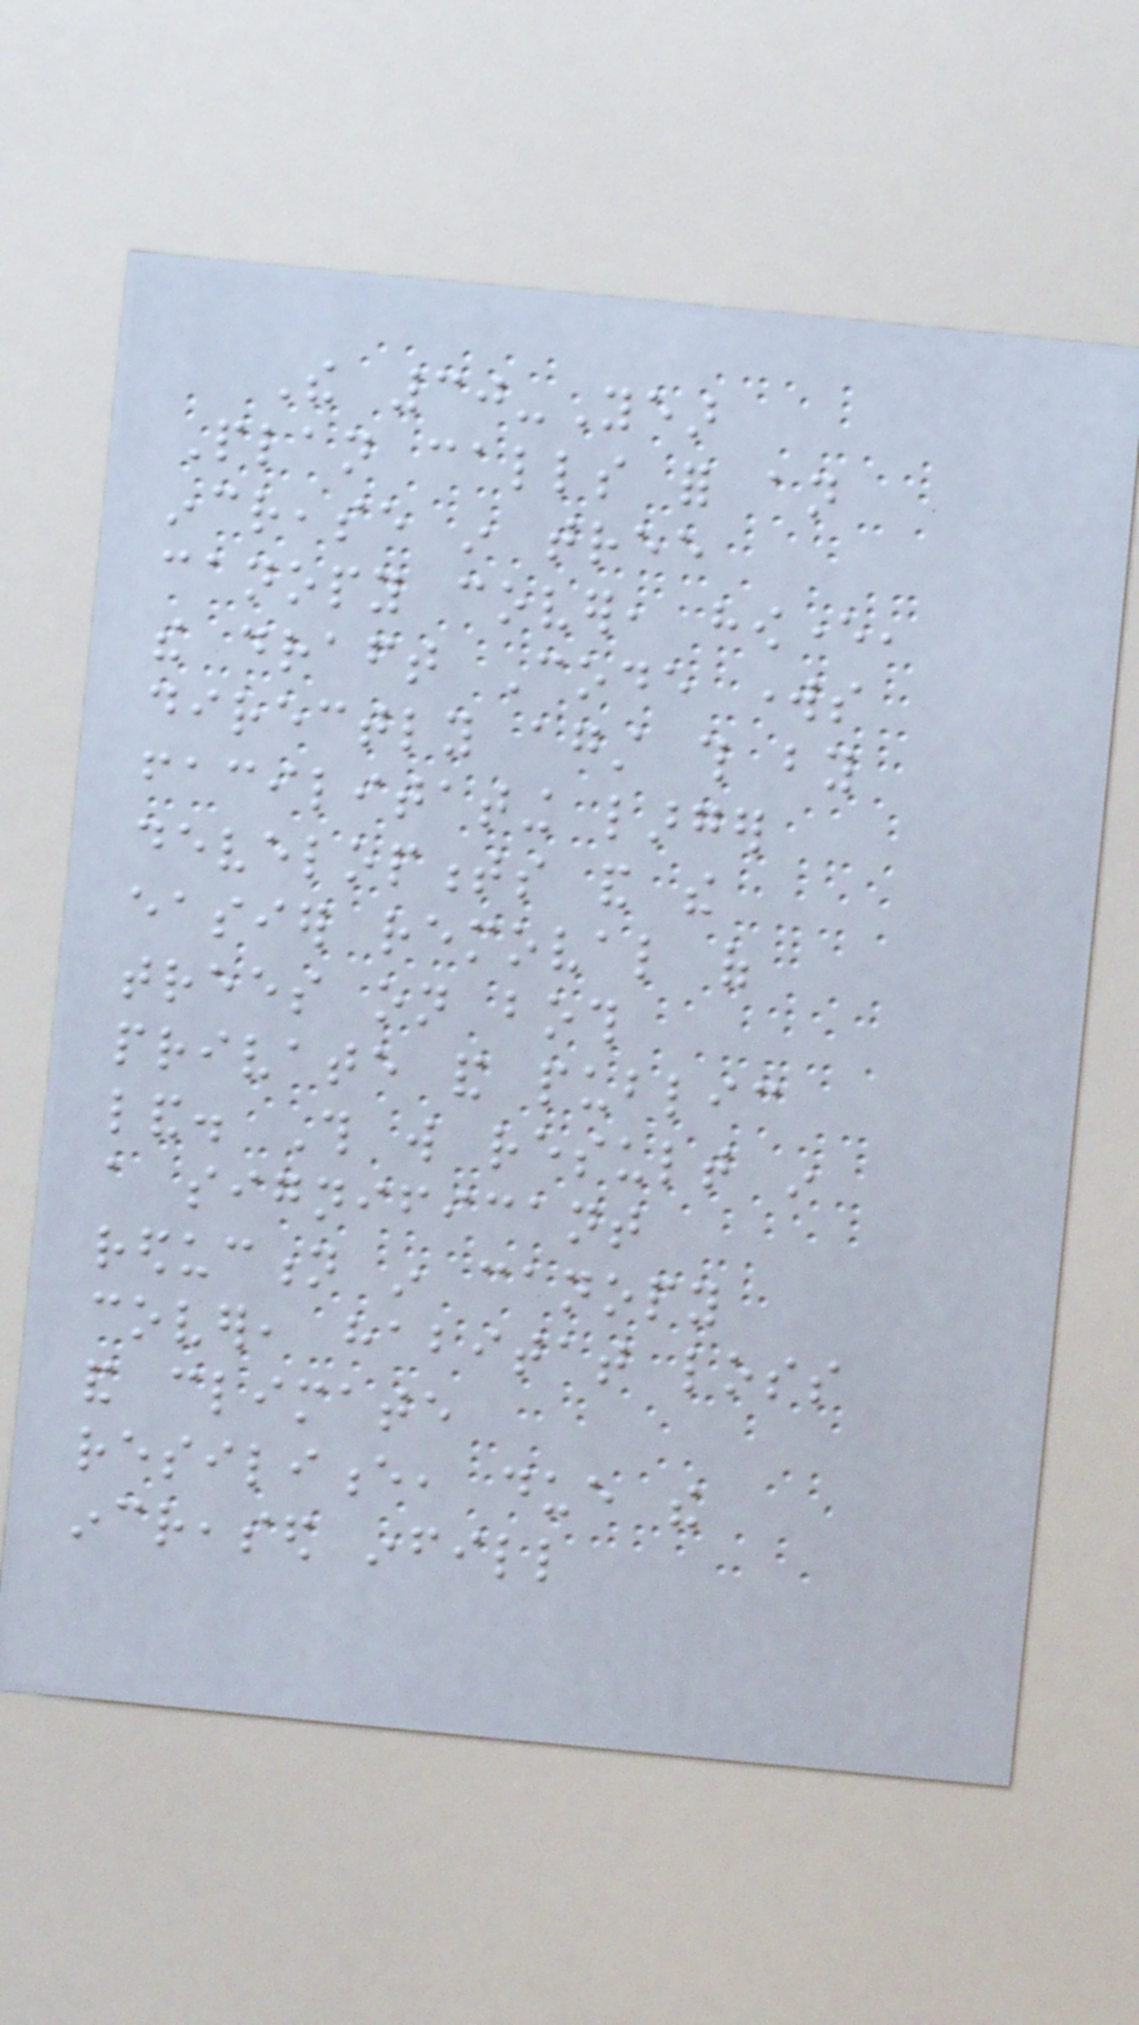The 30-Year
Plan calls for an
increase in tree
canopy cover, however,
the draft Code works
directly against this by
facilitating larger
developments and the
easier removal of
trees on both
private and public
land. This will result in
a significant
reduction in canopy
cover, habitat loss
and climate
resilience, due the
increased infill
